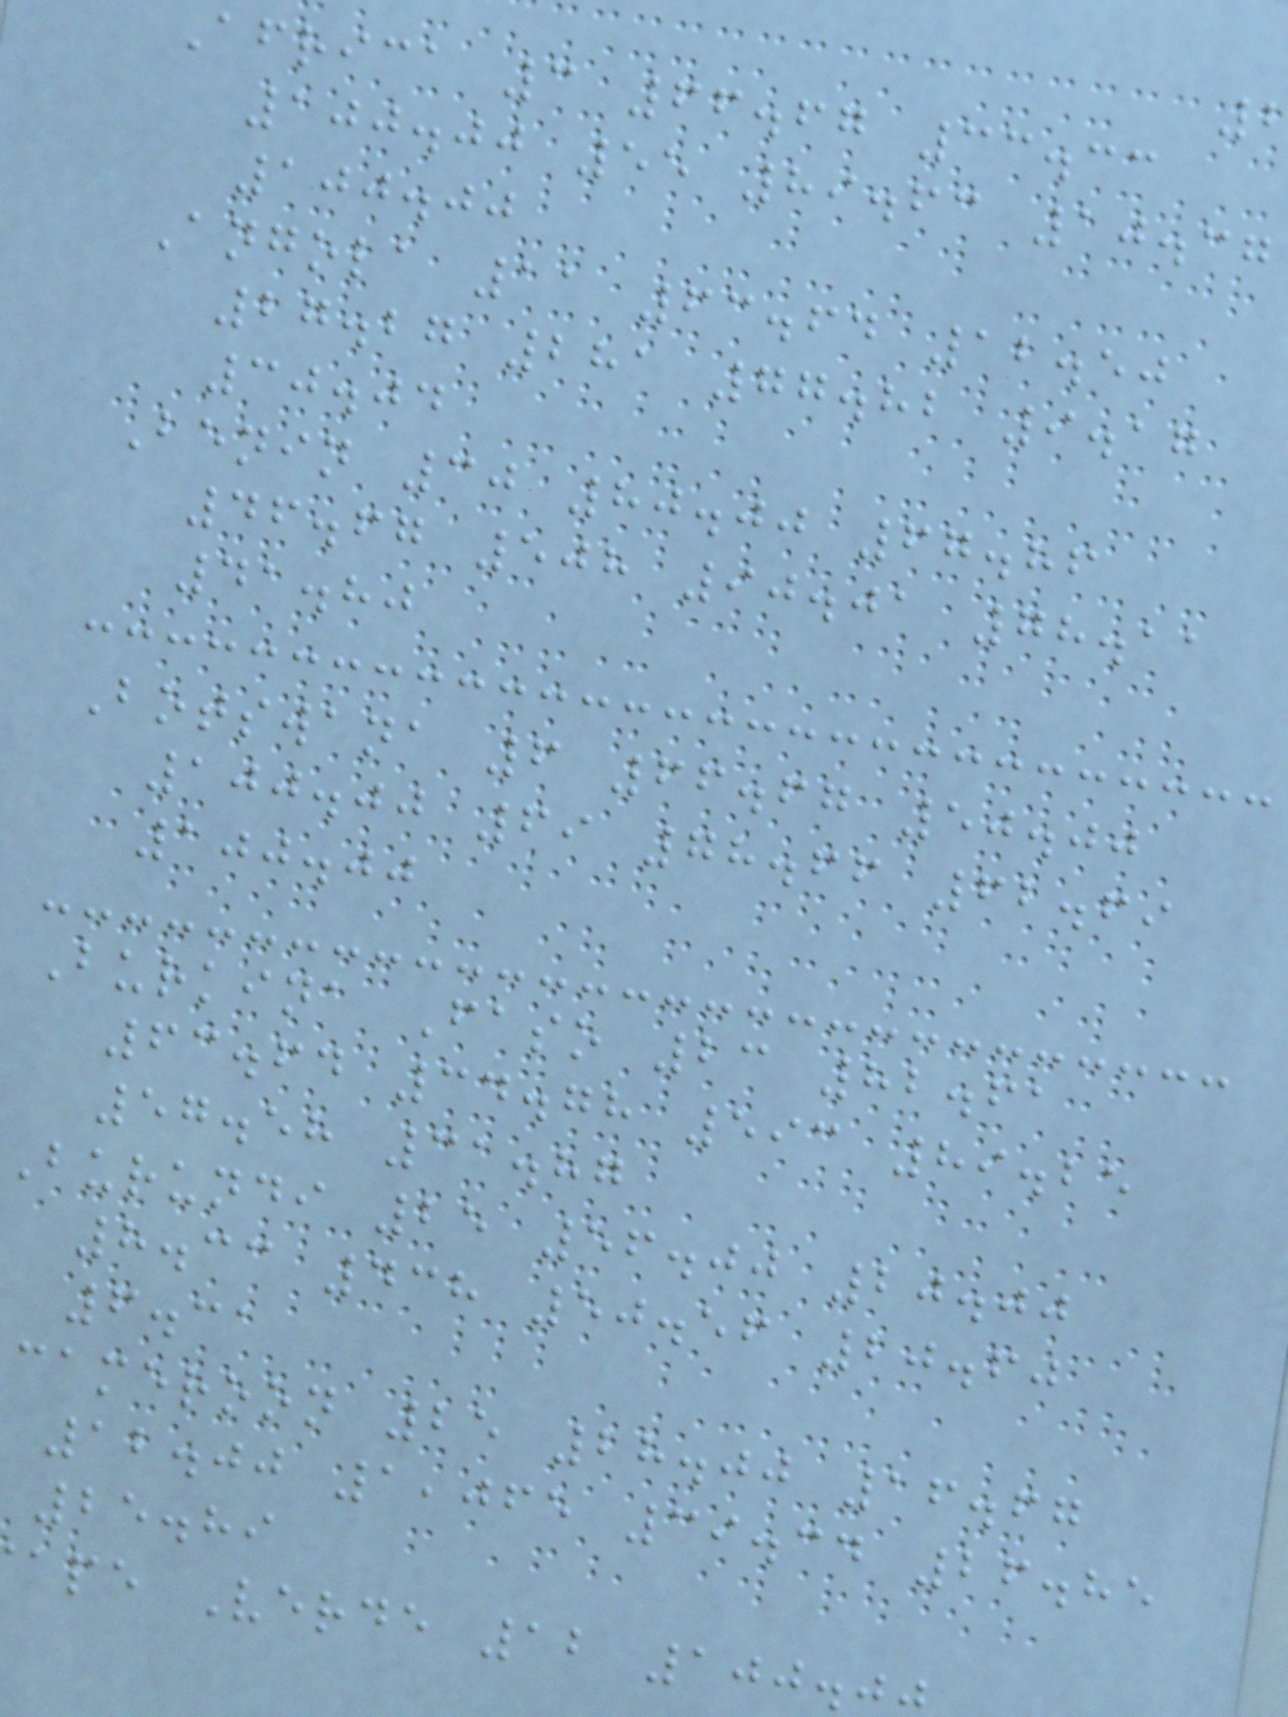Africa 3 66.67 33.33
100.00 55 89.63 10.37
100.00
Angola 11 63.64 12.50
27.27 281 77.82 9.17
30.04
Benin 30 80.00 67.86
46.67 508 90.01 78.11
41.80
Botswana 6 66.67 50.00
100.00 69 78.66 62.69
100.00
Burkina Faso 23 82.61
63.64 34.78 593 89.25
57.58 31.87
Burundi 25 56.00 20.00
8.33 438 50.56 20.60
6.31
cameroon 25 28.00 16.67
12.00 1,065 39.34 26.85
25.89
ape Verde 12 100.
